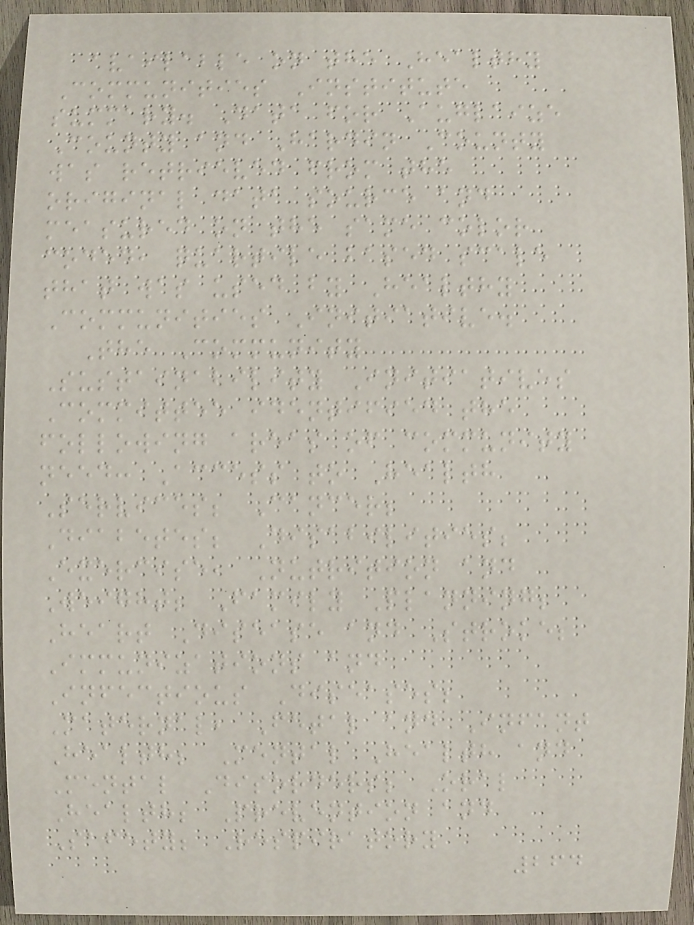available on the Healthy
Communities Institute
summary. Data for Auglaize
County and Hardin County
was retrieved from the
original data source and
measured on the same color
coded, quartile based scale
that was used by Healthy
Communities Initiative.
The Community
Sustainability Initiatives
Committee identified the
following areas of community
need: Access to Health
Services; Cancer;
Diabetes; Disabilities;
Exercise, Nutrition and
Weight; Family Planning;
Heart Disease and Stroke;
Immunizations and
Infectious Diseases;
Maternal, Fetal and Infant
Health; Mental Health and
Mental Disorders; Oral
Health; Prevention and
Safety; Respiratory
264
